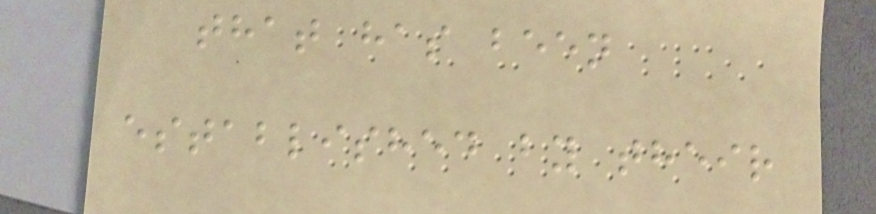that has been
established by their
